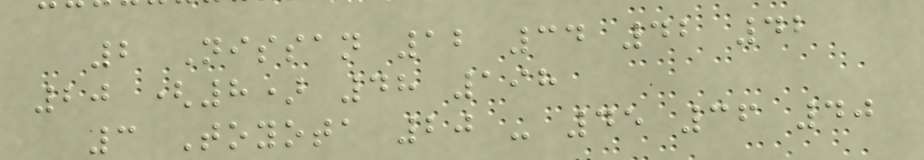2 Nissan 12 34 42 42
20 (8) 48 198
3 Toyota 20 - 45 36 40
